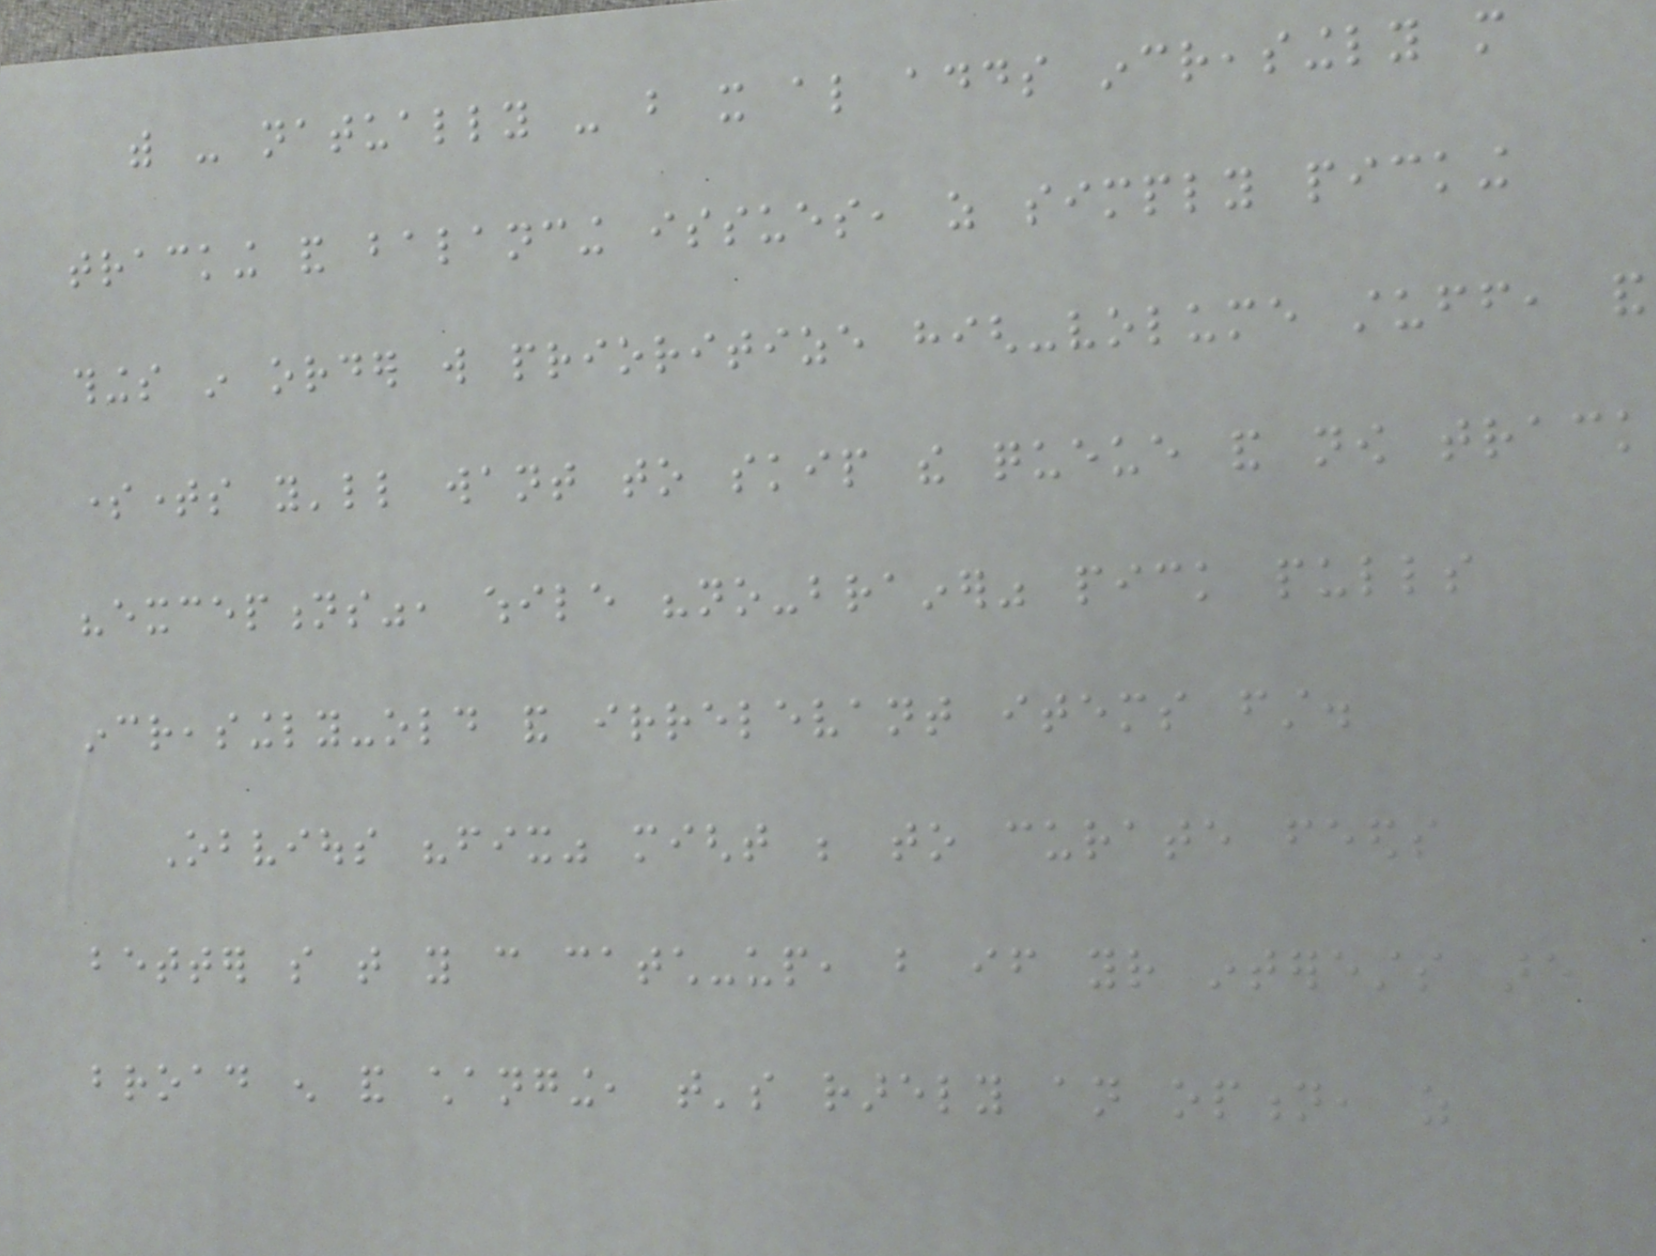with - natually - but it also adds increasingly more
tracking and balancing issues, as simply picking
things in order will prioritize high-volume stuff, and
sometimes you'll want to skip the queue and now track
"exceptions", while "no-brainer" pick pulls
increasingly-old and irrelevant items first.
Obvious "fix" might be to curate feeds
better so that you can catch-up, but if your interests are
broad enough and changing, that's rarely an option, as
